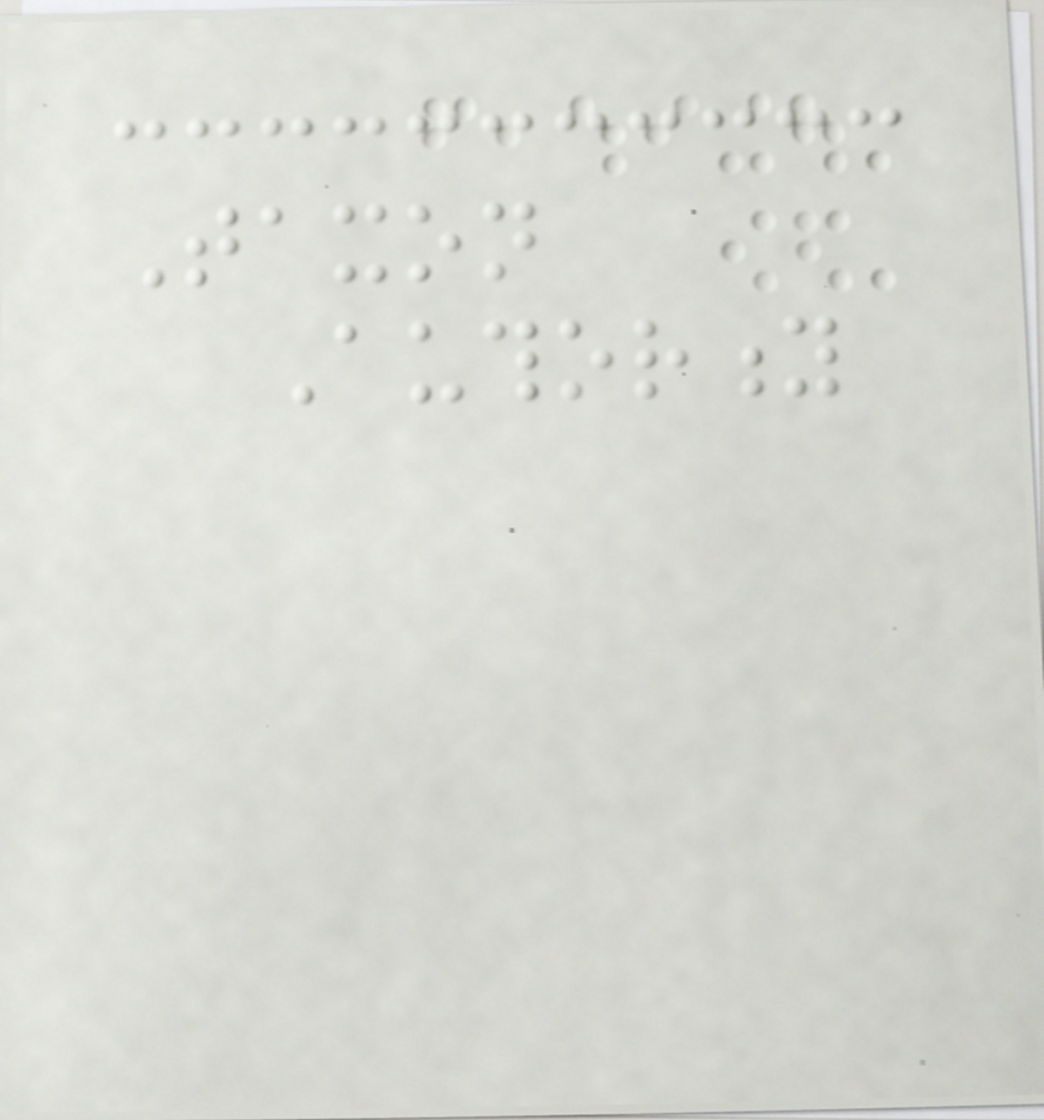Taxon
Authority
